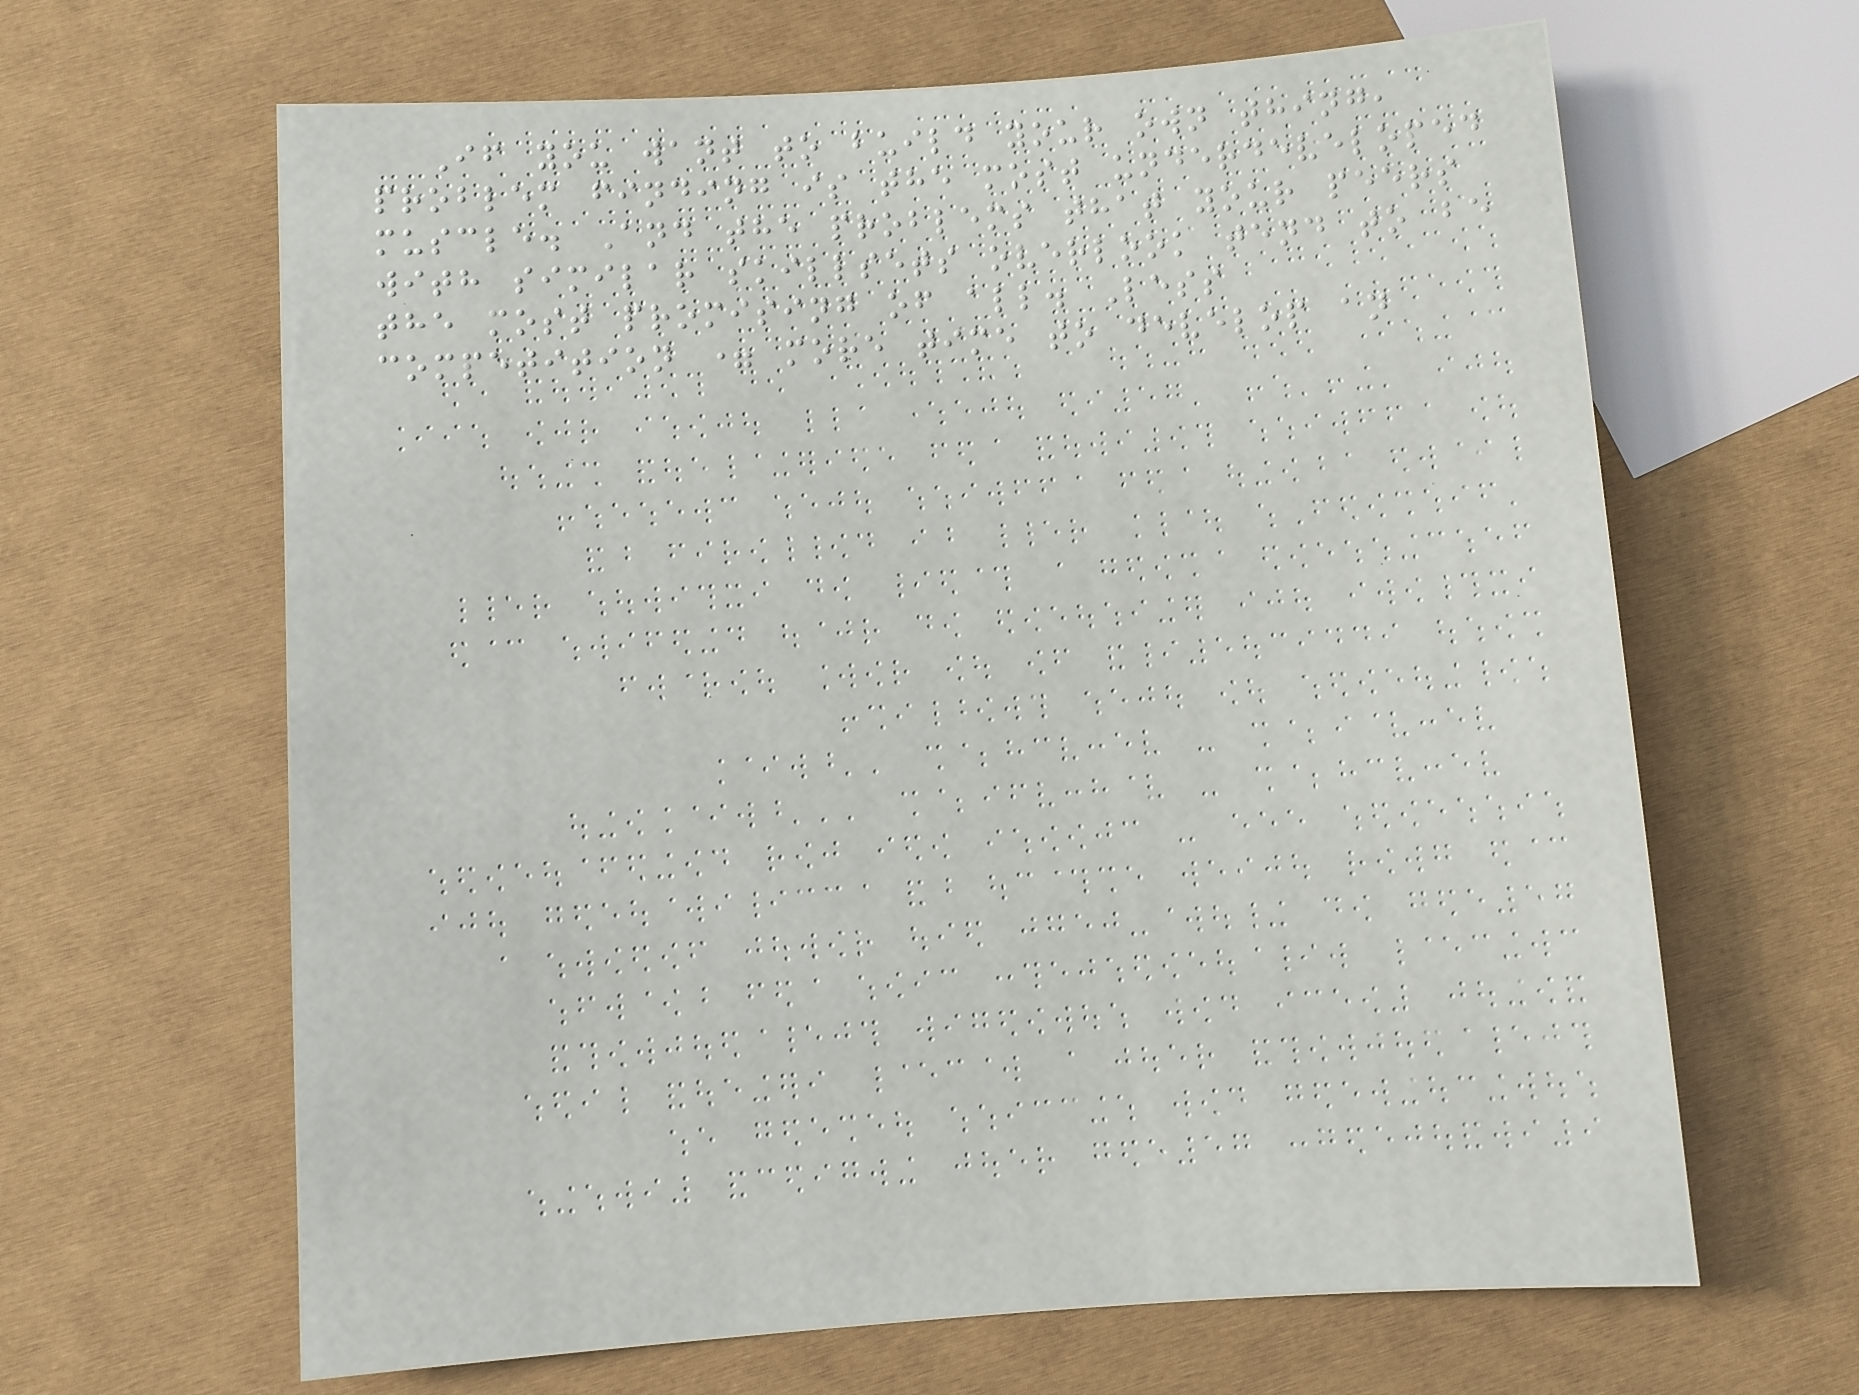If you want to build your own thing,
problem finding is the most underdeveloped
muscle. And the problems that your peers
with similar skillsets overlook tend to be
the most promising of all. Less
competition = more time to develop an
